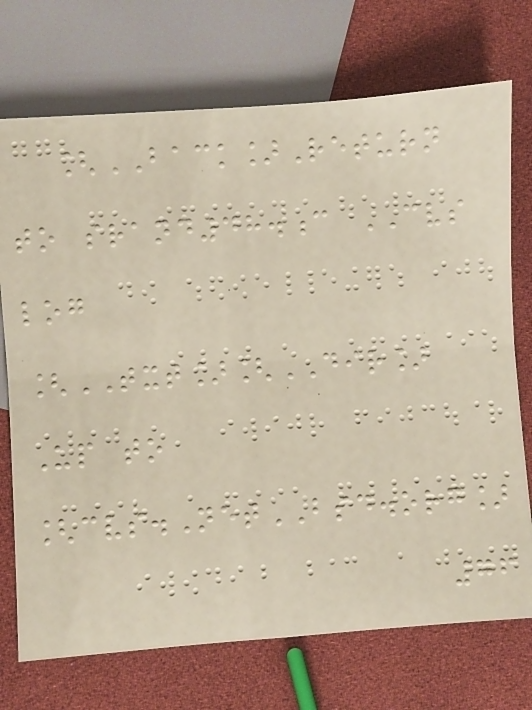[BACK]Return
to srand48.c CVS
log
[TXT][DIR]
Up to
[cvs.NetBSD.org]
76
